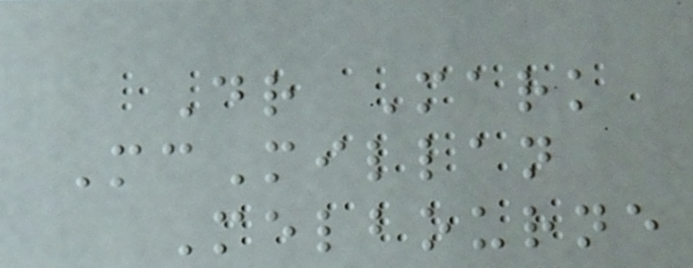Dr Mark
McMillan
Melbourne
